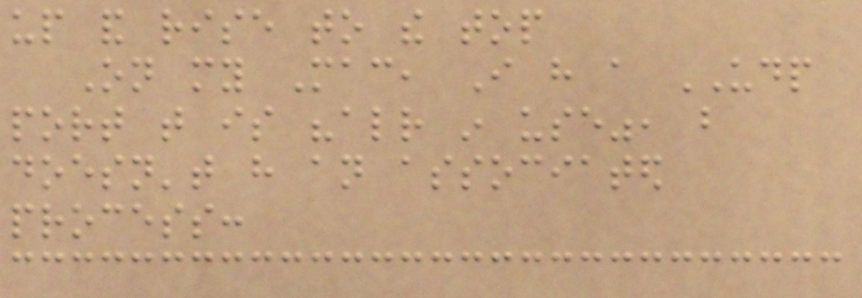up and rise to the top
On my Mac, I have a UDP
port that is "already in use", but
doesn't have an associated
process:
